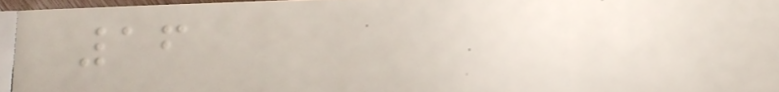16
